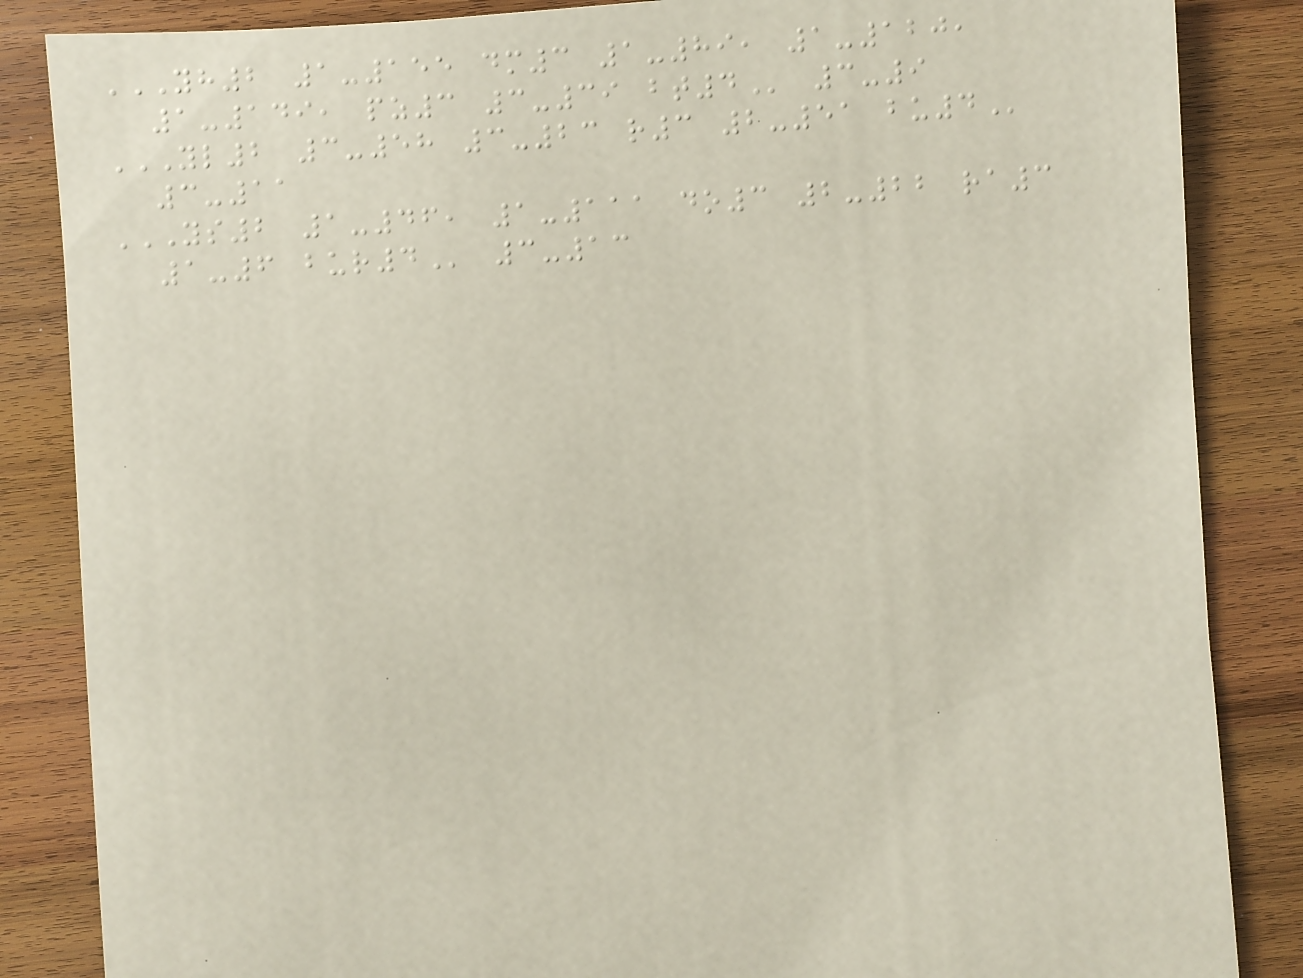YH2 1-155 DM3 1-89, 1-120,
1-149, PZ3 3-39 BT4 3-9
YL2 3-58 3-23 R3 2-51 BU4
3-11
YS2 1-46, 1-111 DO3 2-22 RA3
1-6 BUR4 3-13
